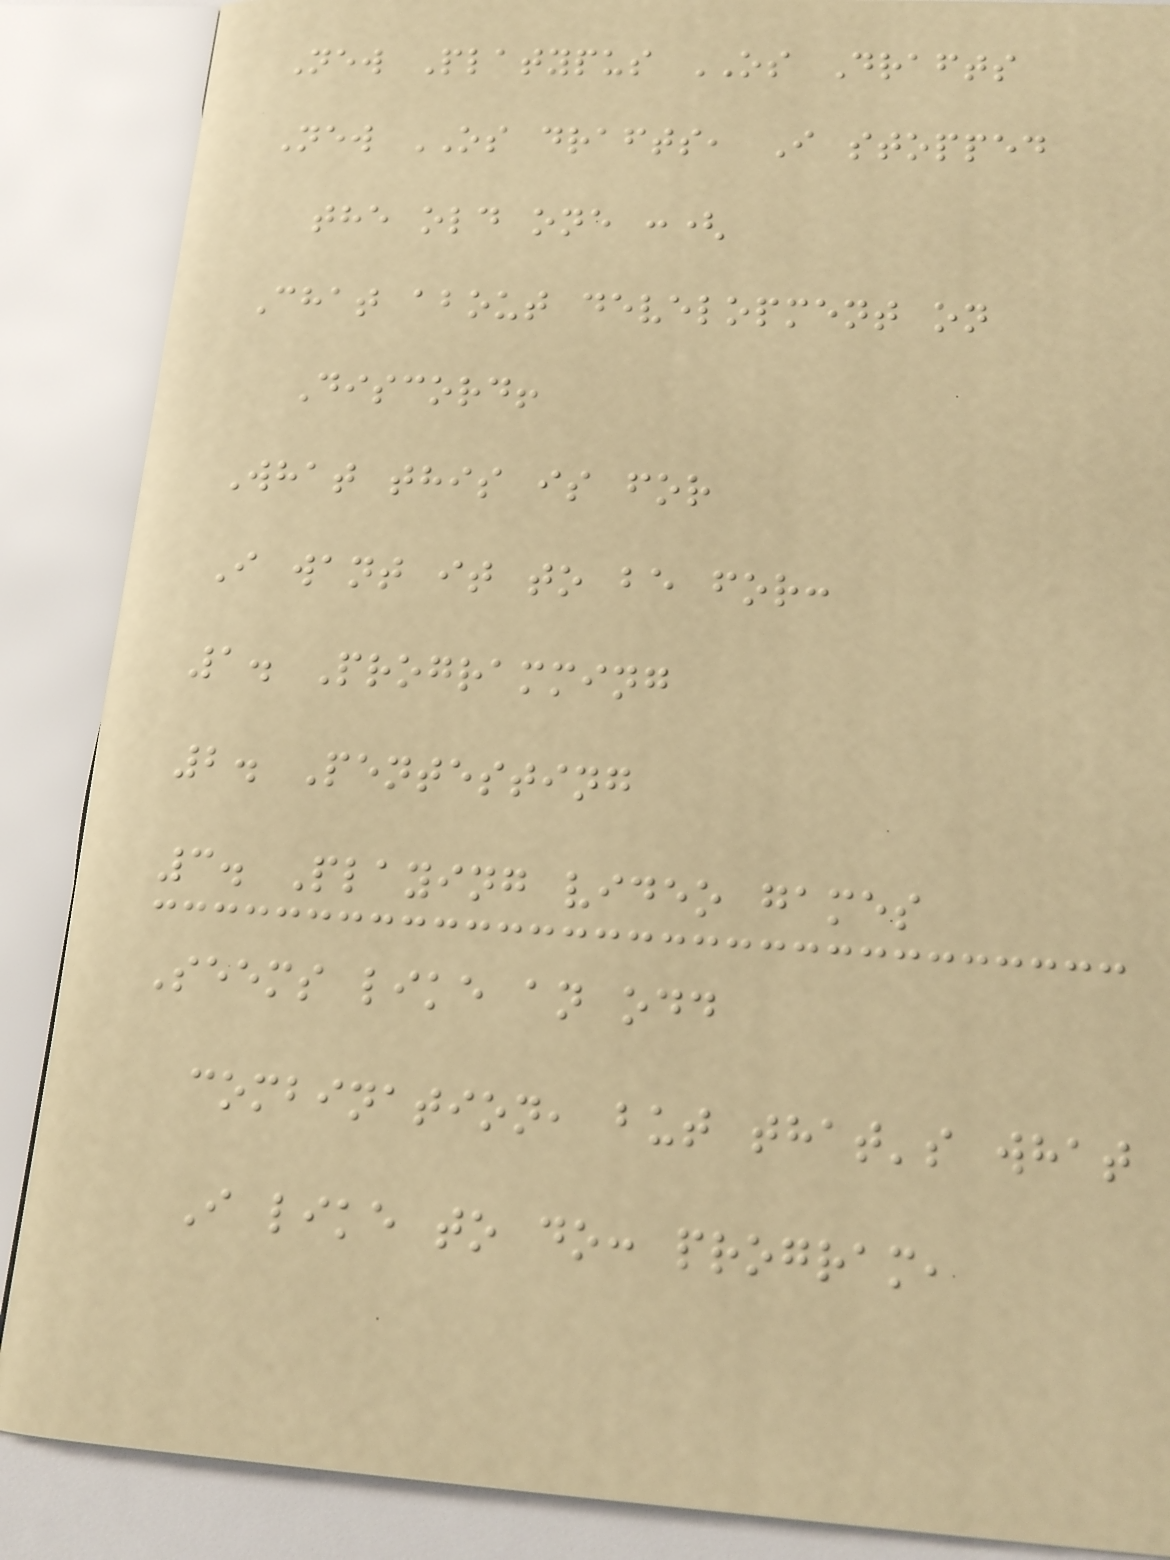New Platypus OS Drafts
New OS drafts, I stopped
the old one :(
Chat about development on
Discord!
What this is for
I want it to be for:
1. Programming
2. Pentesting
3. Playing video games
Seems like an odd
combination, but that's what
I like to do: program,
